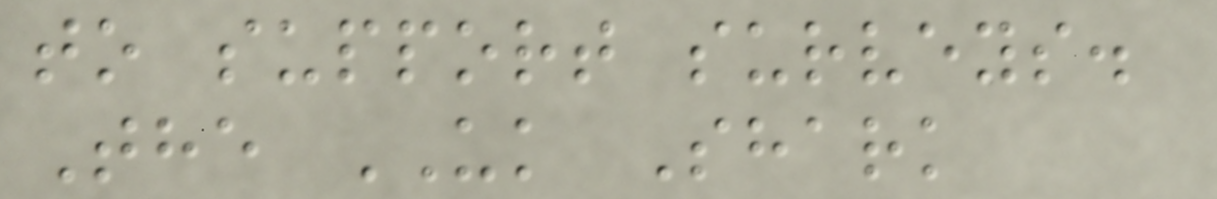to support surveys.
The UK Shark
